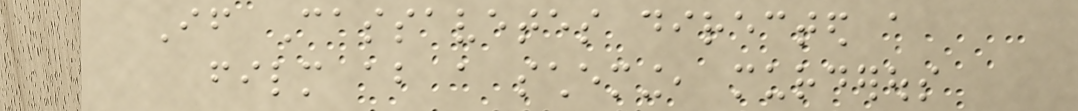If Cassavetes directed a
film about a scheming, murderous
